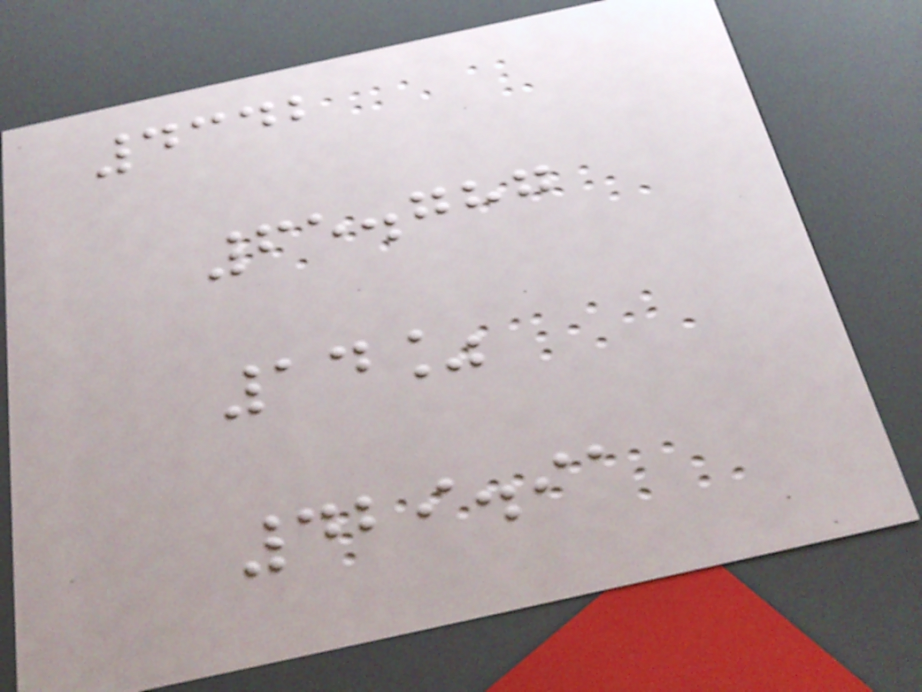4342
65.787
14%
429.91
